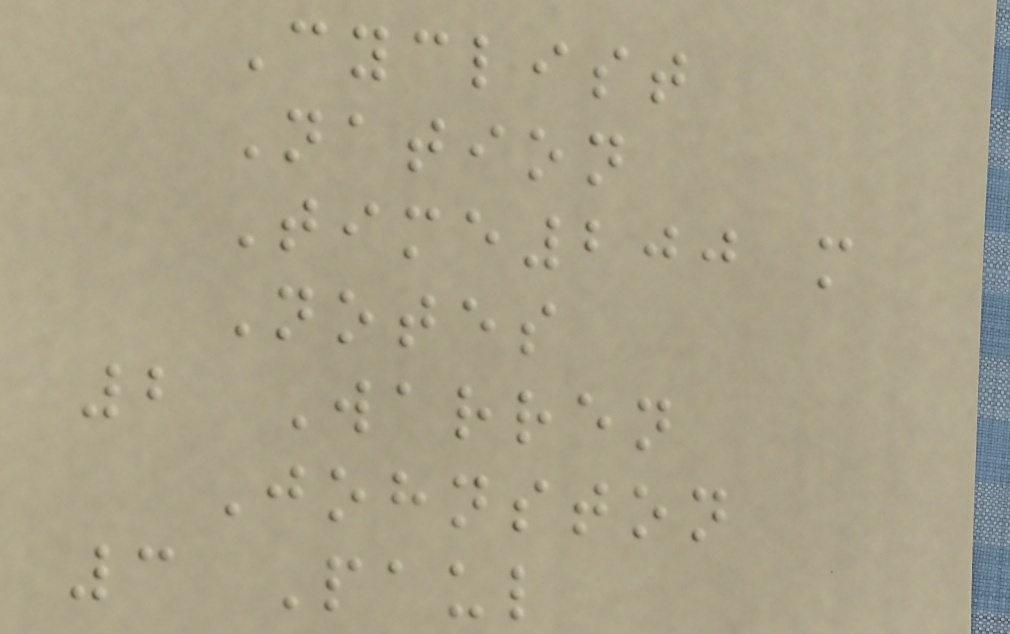Cyclist
Nation
Time200 m
Notes
2 Warren
Johnston
3 Paul
